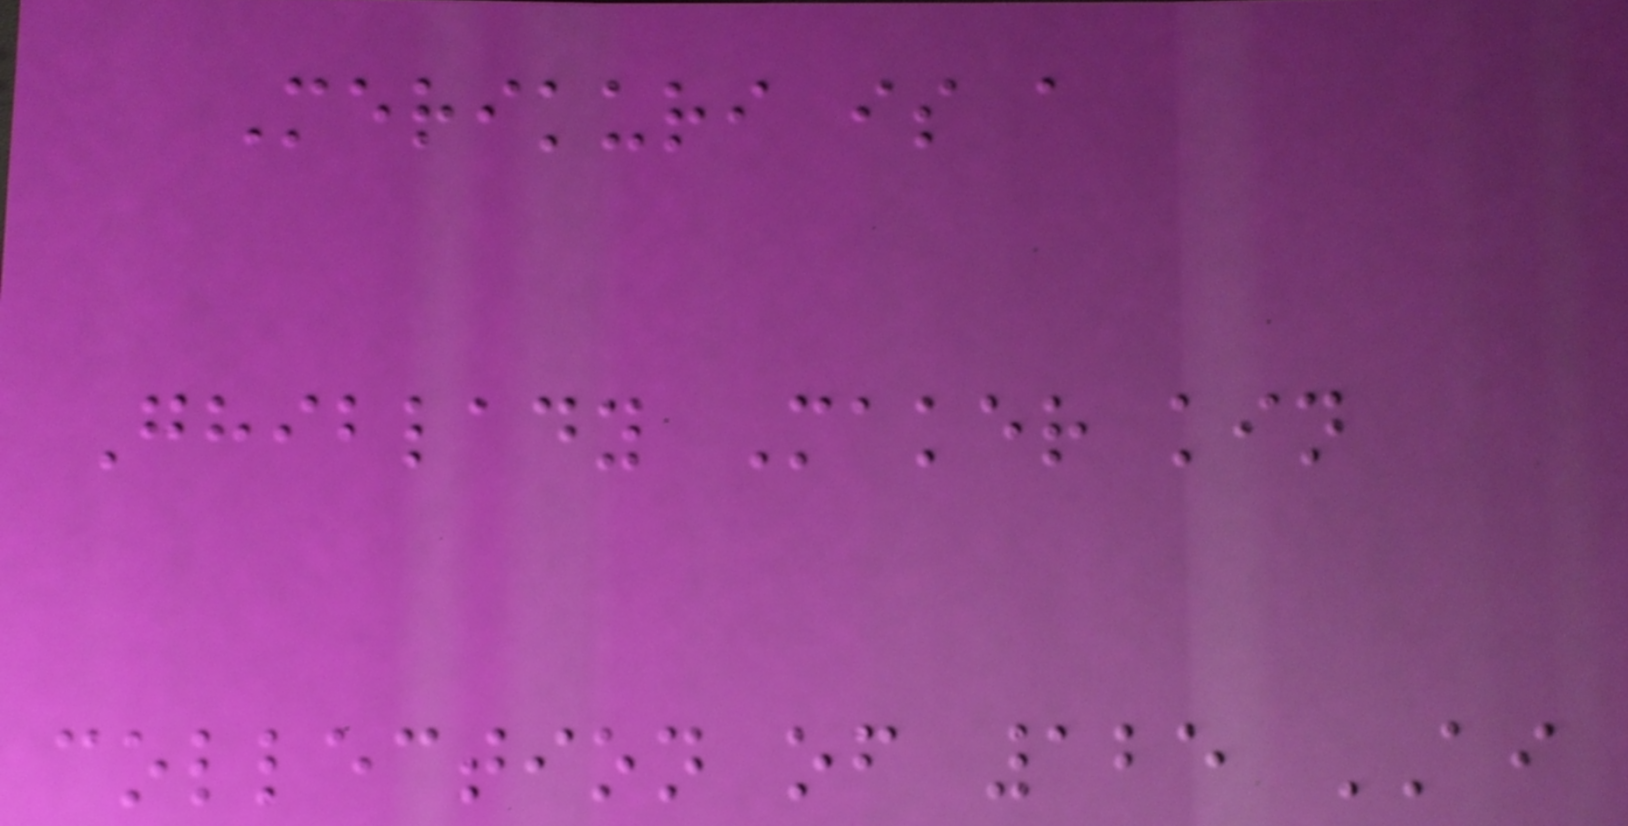Merikuri is a
Ghiblady Maker kin
collection of 125 AI
